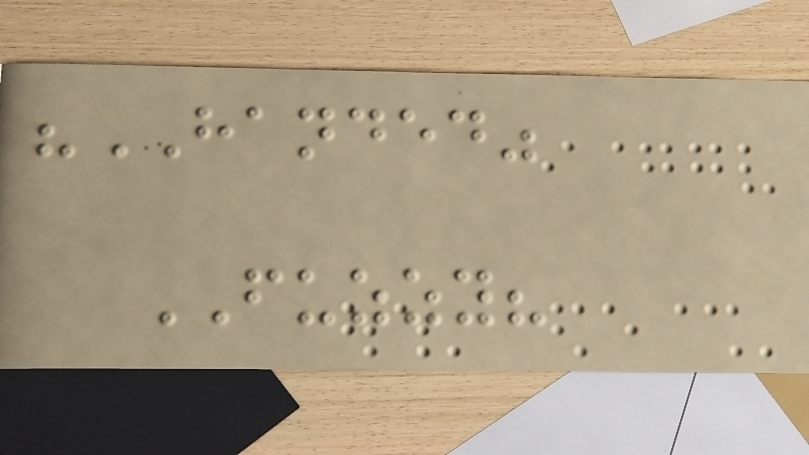"HANDED"
FUZZY?
